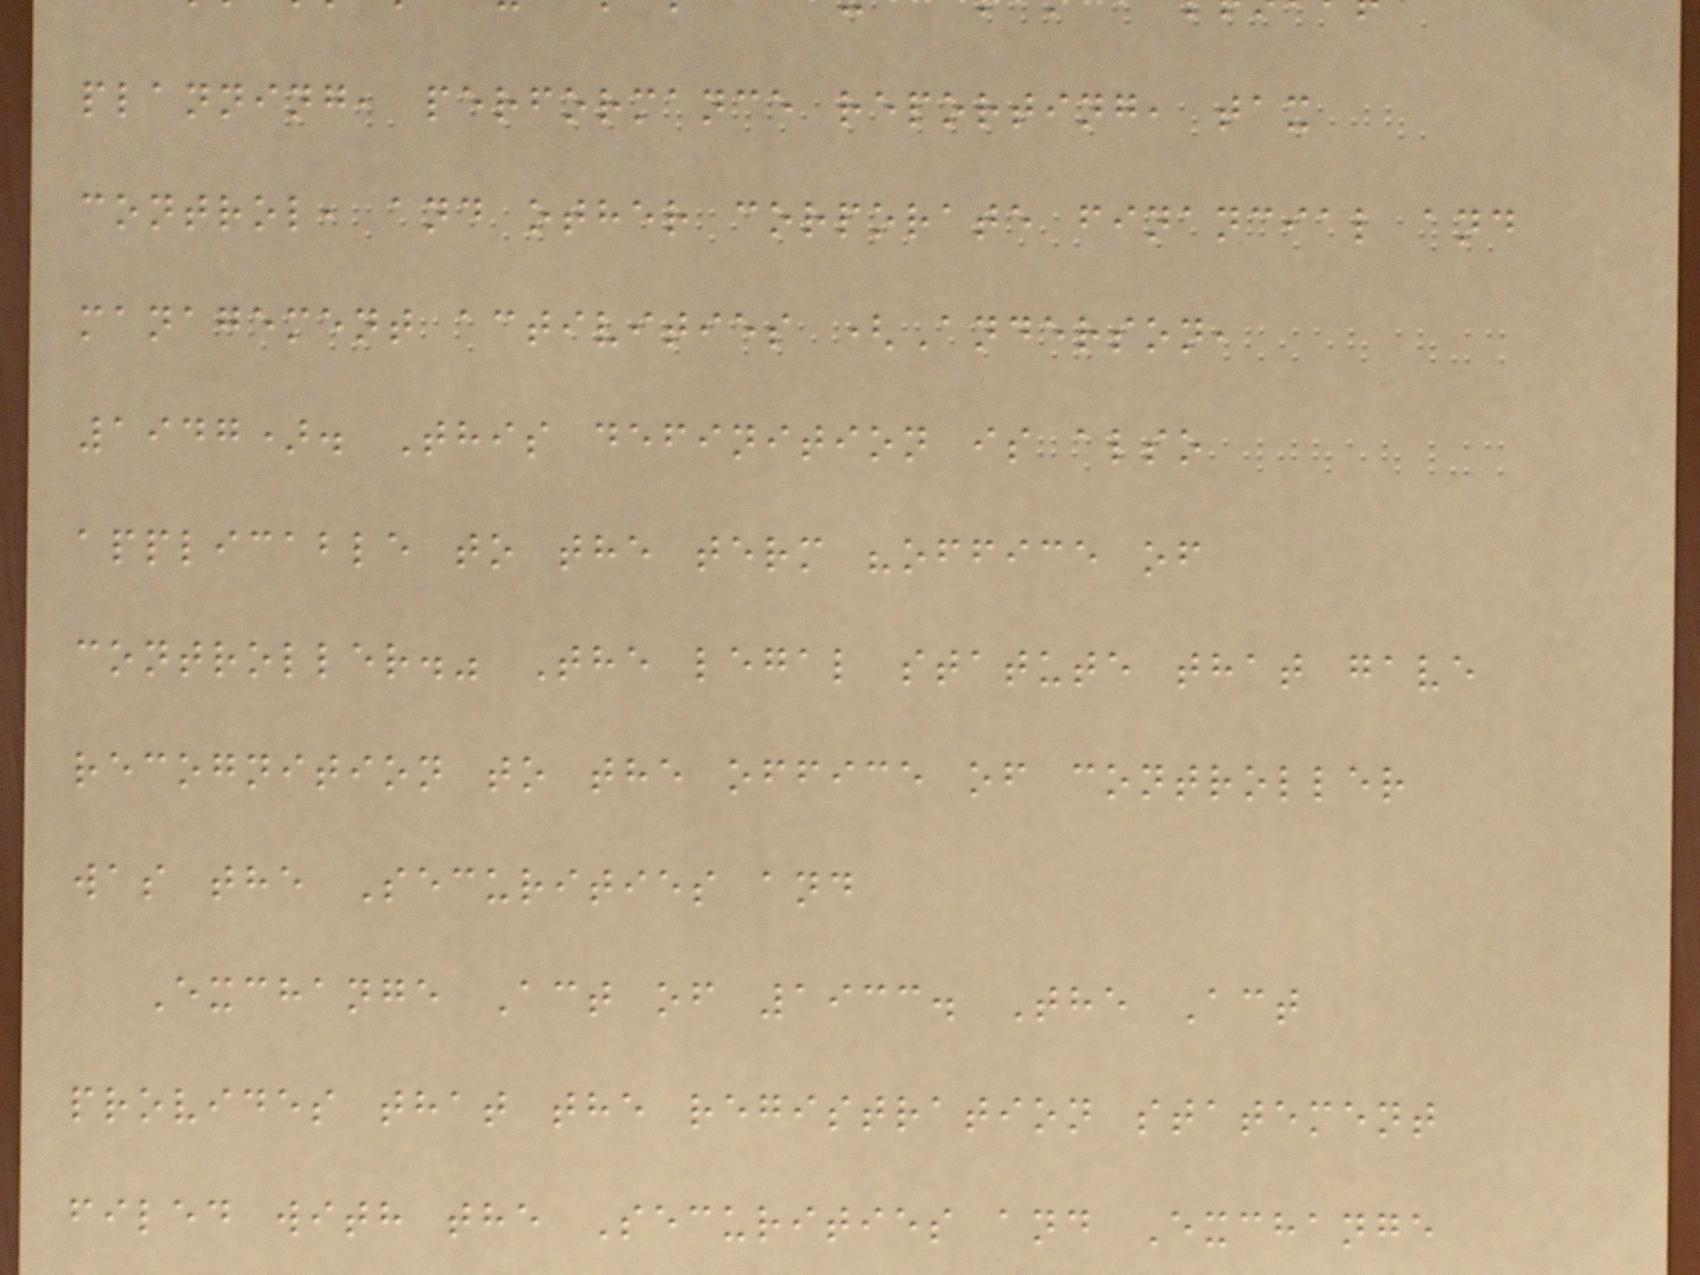planning, performance reporting, tax
control, and other corporate financial and
management activities (Anderson,
1947). This definition is also
applicable to the term "office of
controller." The legal statute that gave
recognition to the office of controller
was the Securities and
Exchange Act of 1933. The Act
provides that the registration statement
filed with the Securities and Exchange
